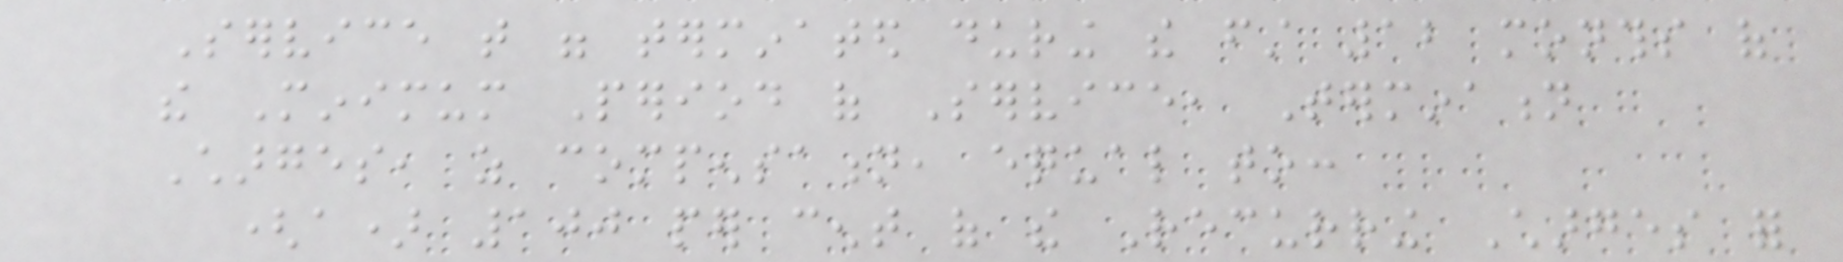Service that were terminated during the first 12 months of
the Minimum Period of Service, Termination
Charges, as compensation, equal to:
(a) 100 per cent of the Recurring Charges for
